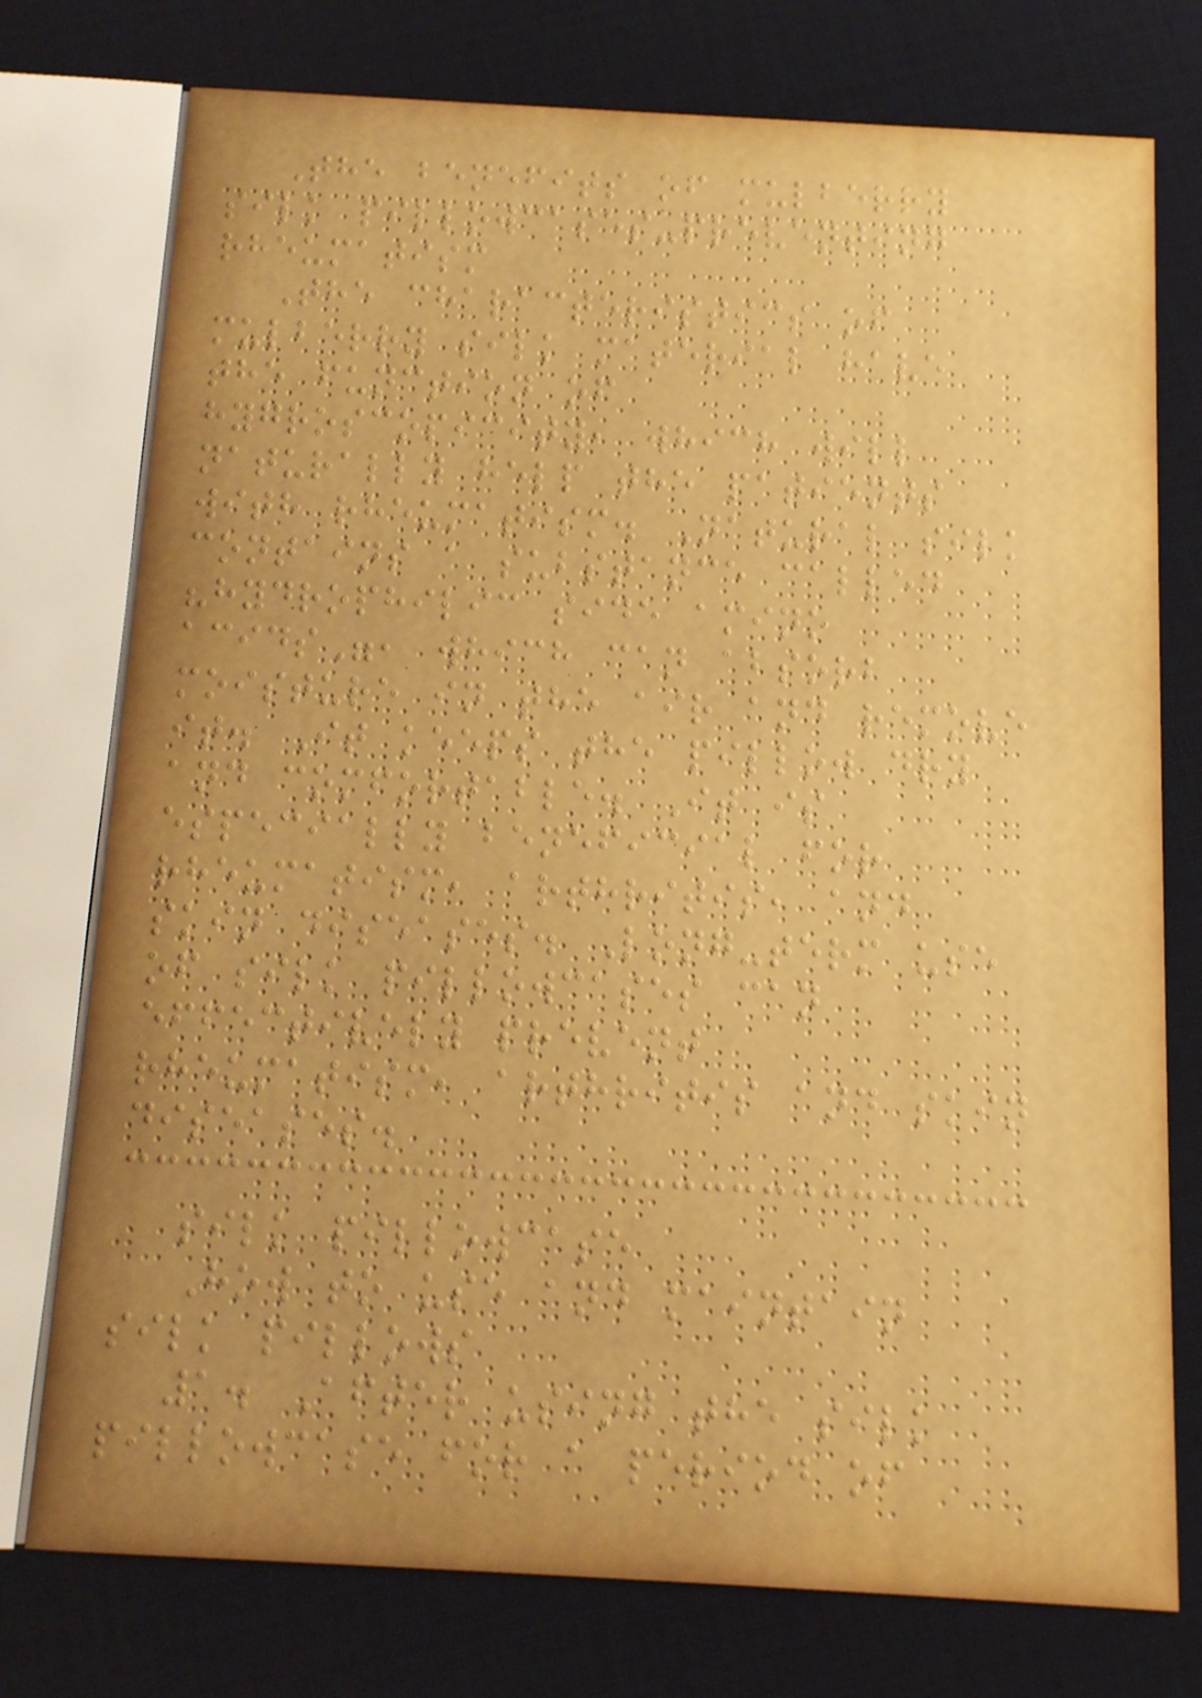The benefits of mulberry
silk pillowcases-preventing
rheumatism
The characteristics of
mulberry silk material have
the function of
hygroscopicity, which will
naturally help the patients
with rheumatism. Natural silk
contains a substance called
"hydrophilic side amino
acids", which can absorb
moisture in the air and remove
it. It keeps the pillow dry
and comfortable. It is
especially beneficial for
rheumatism, arthritis, and
skin diseases. Long-term use
of silk pillowcases can
effectively prevent
rheumatism, arthritis and skin
diseases.
silk pillowcase
How to use and maintain
silk pillows
1. After using the silk
pillowcase for a period of
